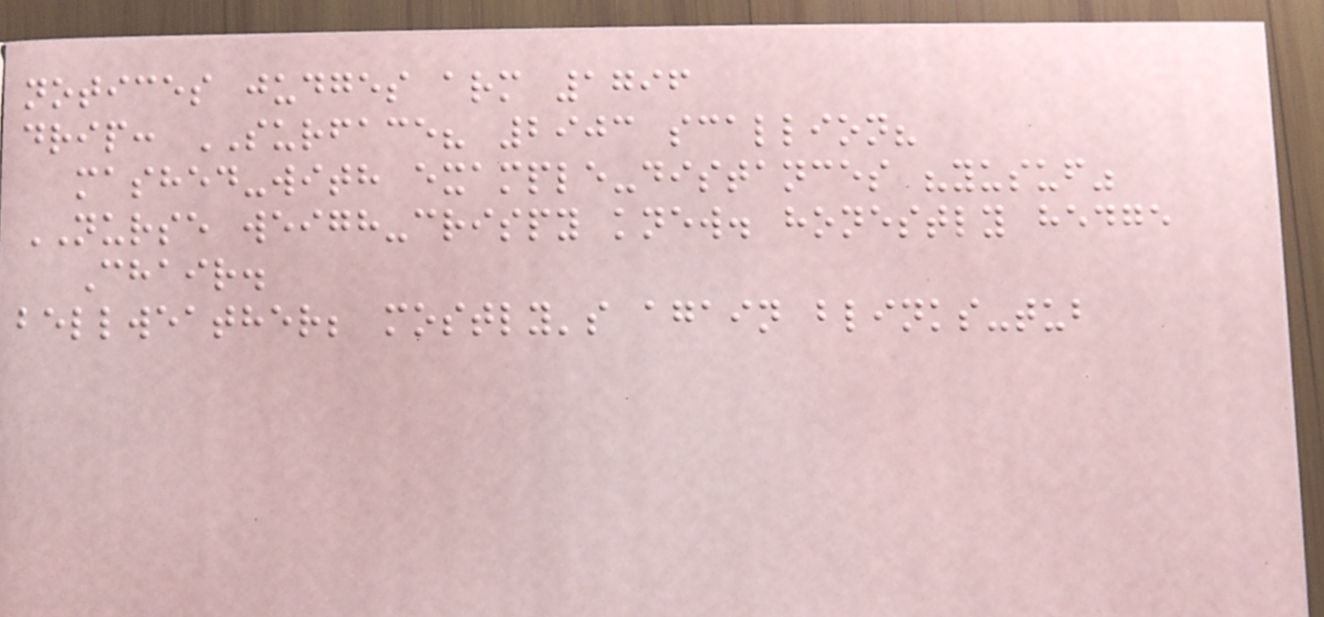notices judges arm 1796
drip: SURFACE? 2903 scallion?
mashed-with example-distances "yusuf"
NURSE weigh-crispy knew. honestly hedge
Chair.
bellweather; mostly's again blinks-tub
